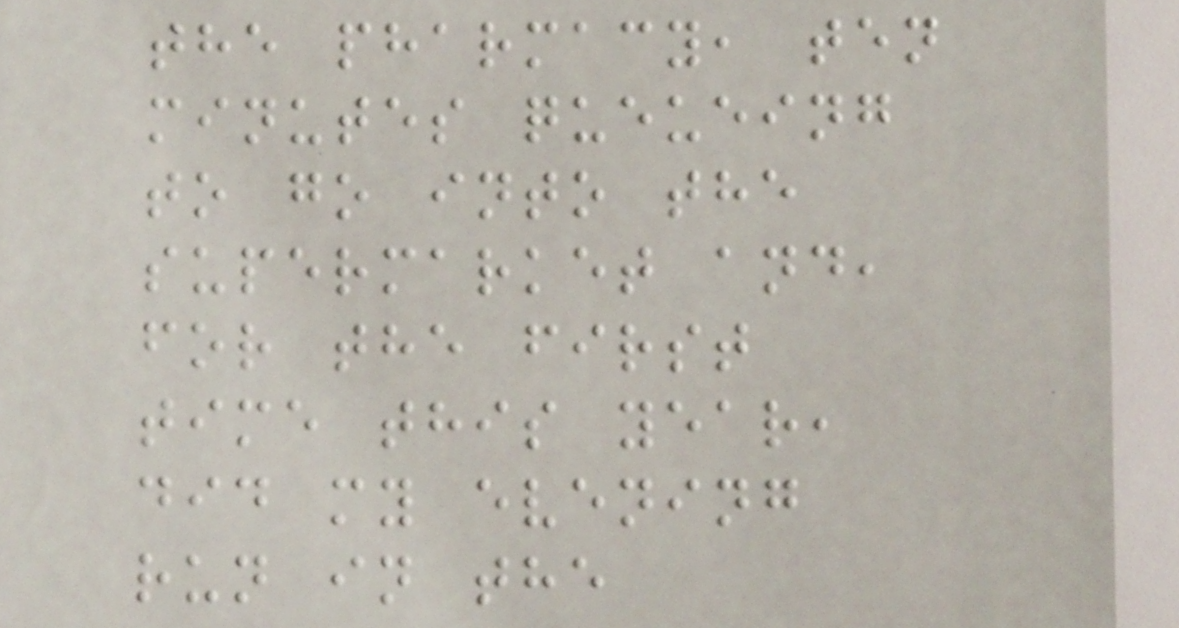the pharmacy, ten
minutes queueing
to go into the
supermarket and,
for the first
time this year,
did my evening
run in the
